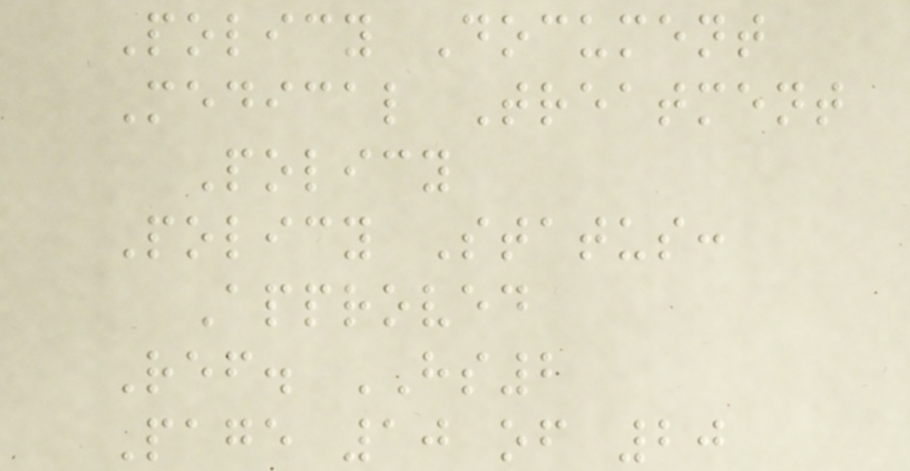Policy Document
Medical Treatment
Policy
Policy Status:
Approved
Ref. HS2
Page 10 of 20
